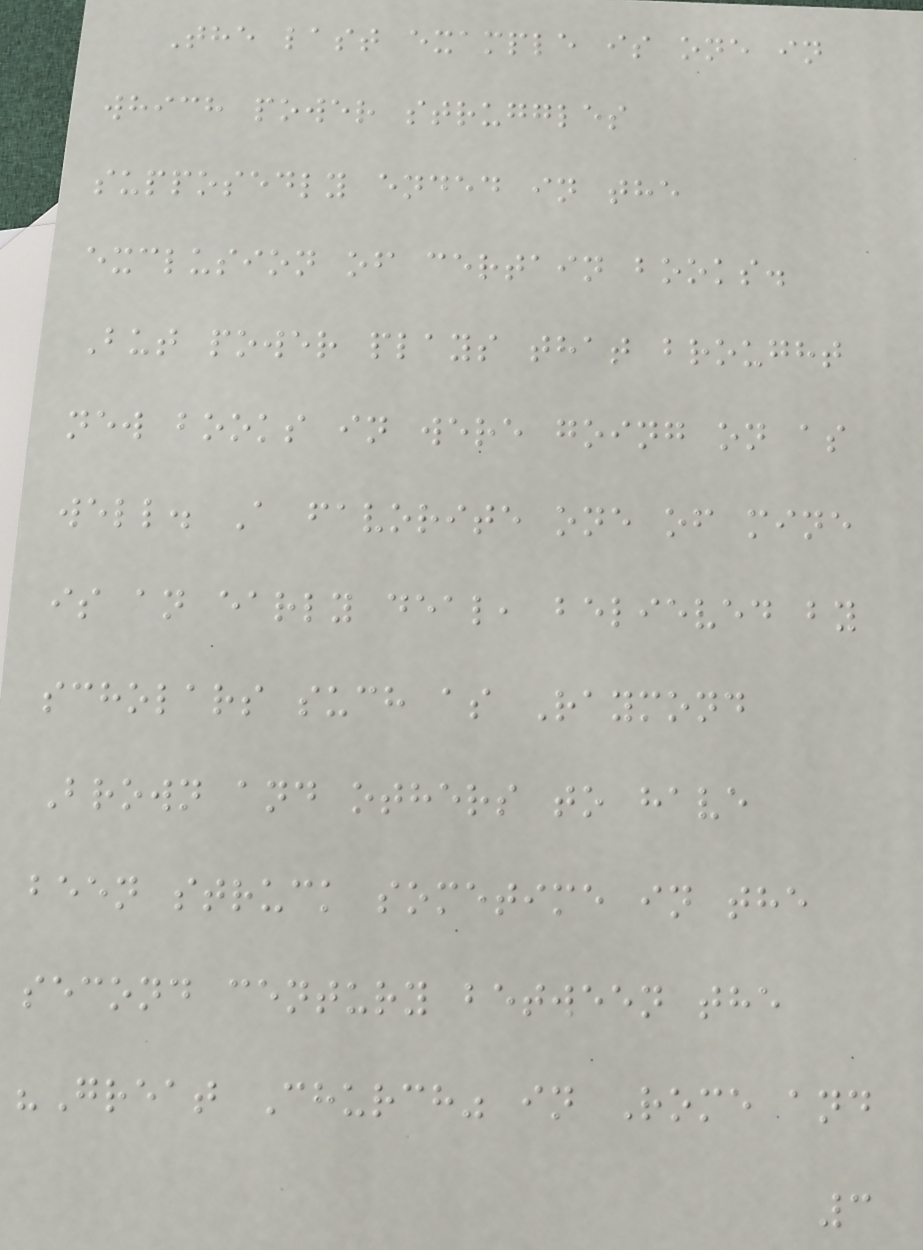The last example is one in
which power struggles
supposedly ended in the
exclusion of certain books.
But power plays that brought
new books in were going on as
well. A favorite one of mine
is an early deal, believed by
scholars such as Raymond
Brown and others to have
been struck sometime in the
second century between the
"Great Church" in Rome and
3
